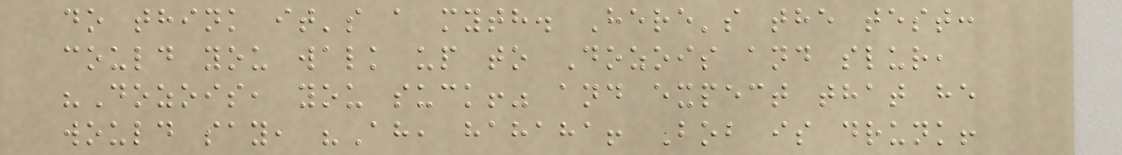do think it's a myth. Here's the test:
could you walk up to Dozois and slur,
"Dozois, you suck!" and expect that he
would say, "Ah, hahaha! Bob is drunk!
